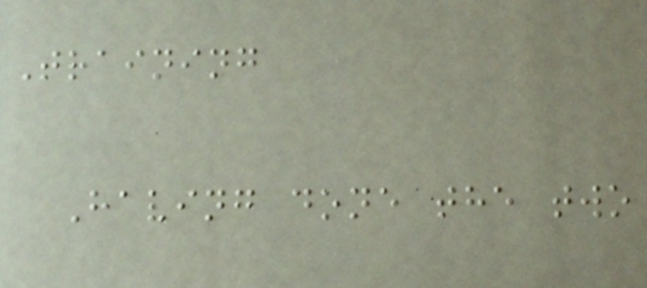Training
Having done the two
